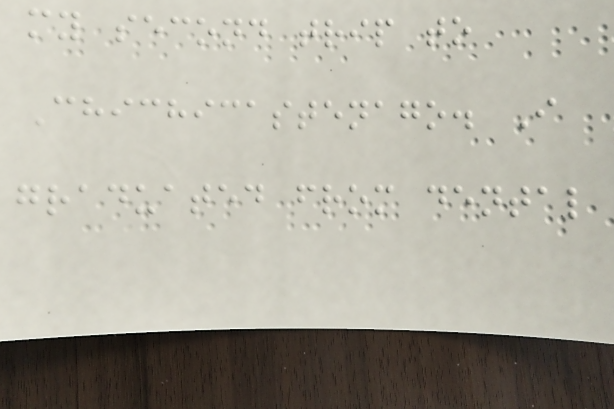my second trip to
Chichicastenago. I
graduated from dental
